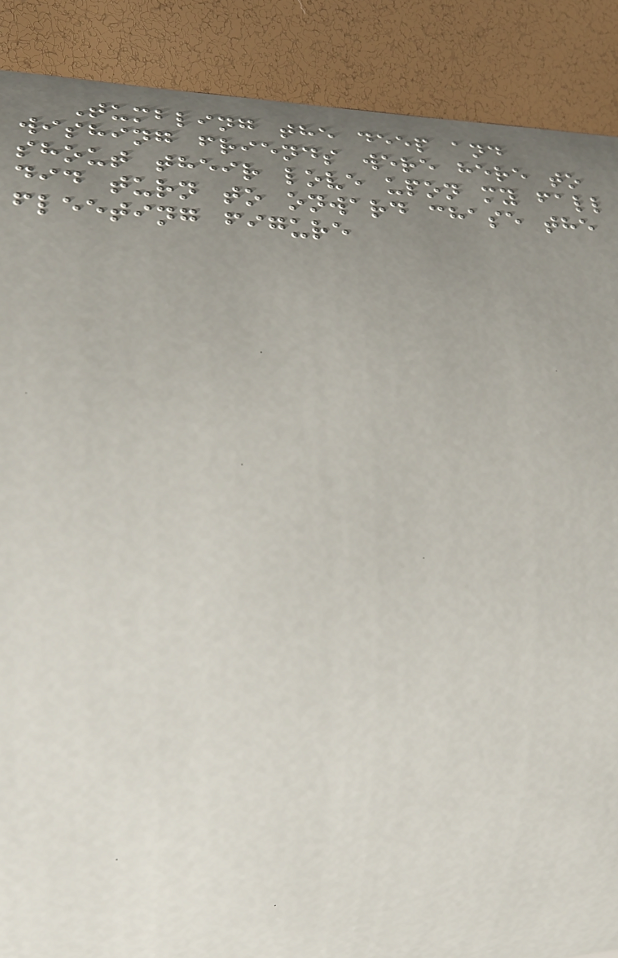Tumbling the deep and
wishing friends were here to
shout their love upon my fall
did turn to onward chase the
fleeting figure
